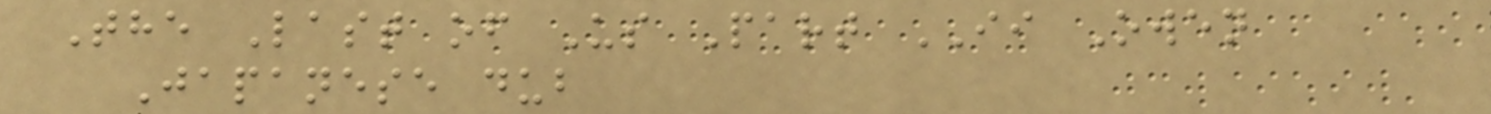The Last of Us Part II Owen
Japanese dub
